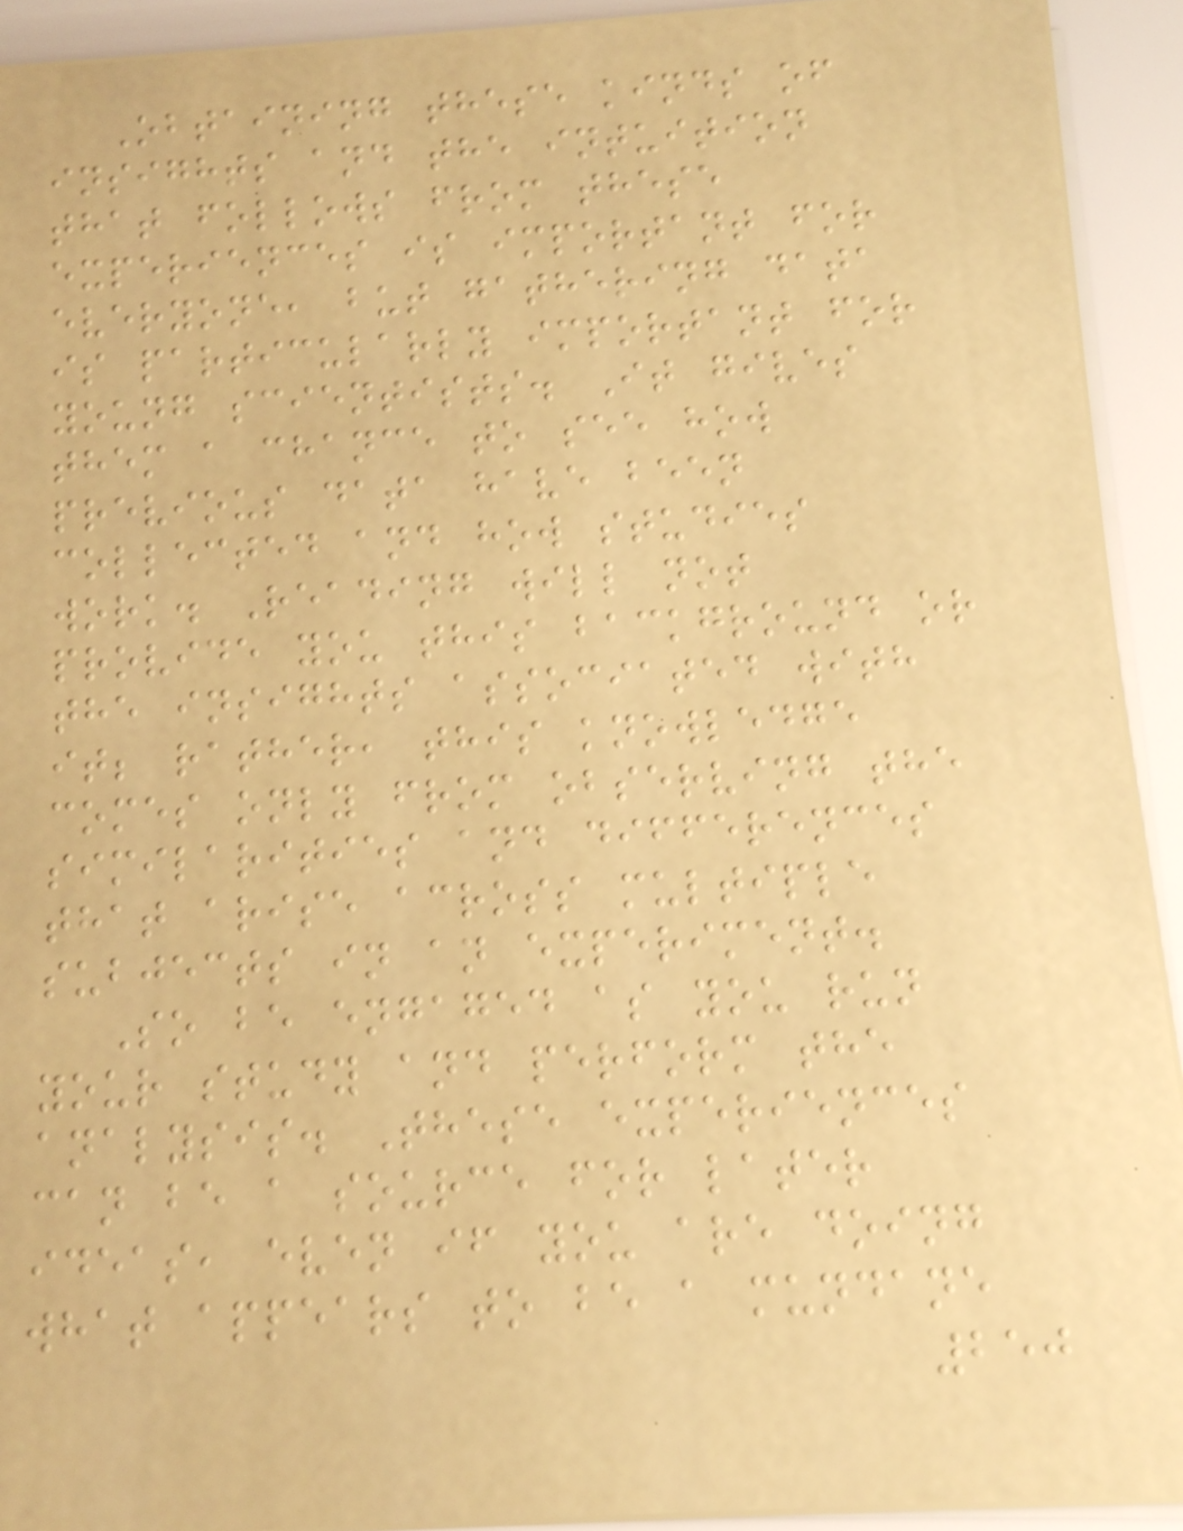Obtaining these kinds of
insights and the intuition
that follows from these
experiences is important for
everyone, but gathering data
is particularly important for
young scientists. It gives
them a chance to see how
previous data have been
collected and how studies
work. Reading will not
provide you this background or
the insights associated with
it; rather, this knowledge
comes only from observing the
similarities and differences
that arise across multiple
subjects in an experiment.
So be engaged as you run
your study and perform the
analysis. These experiences
can be a source for later
ideas, even if you are doing
what appears to be a mundane
250
